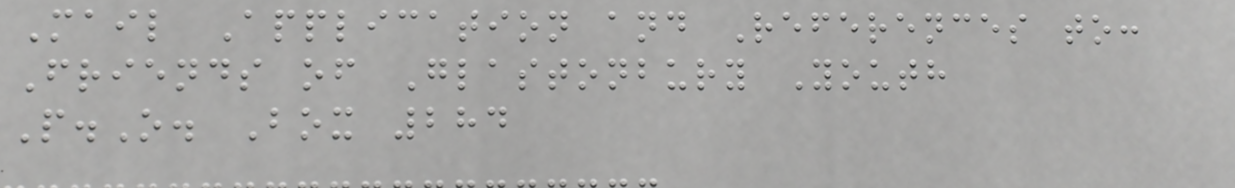Mail Application and References to:
Friends of Glastonbury Youth
P.O. Box 284
